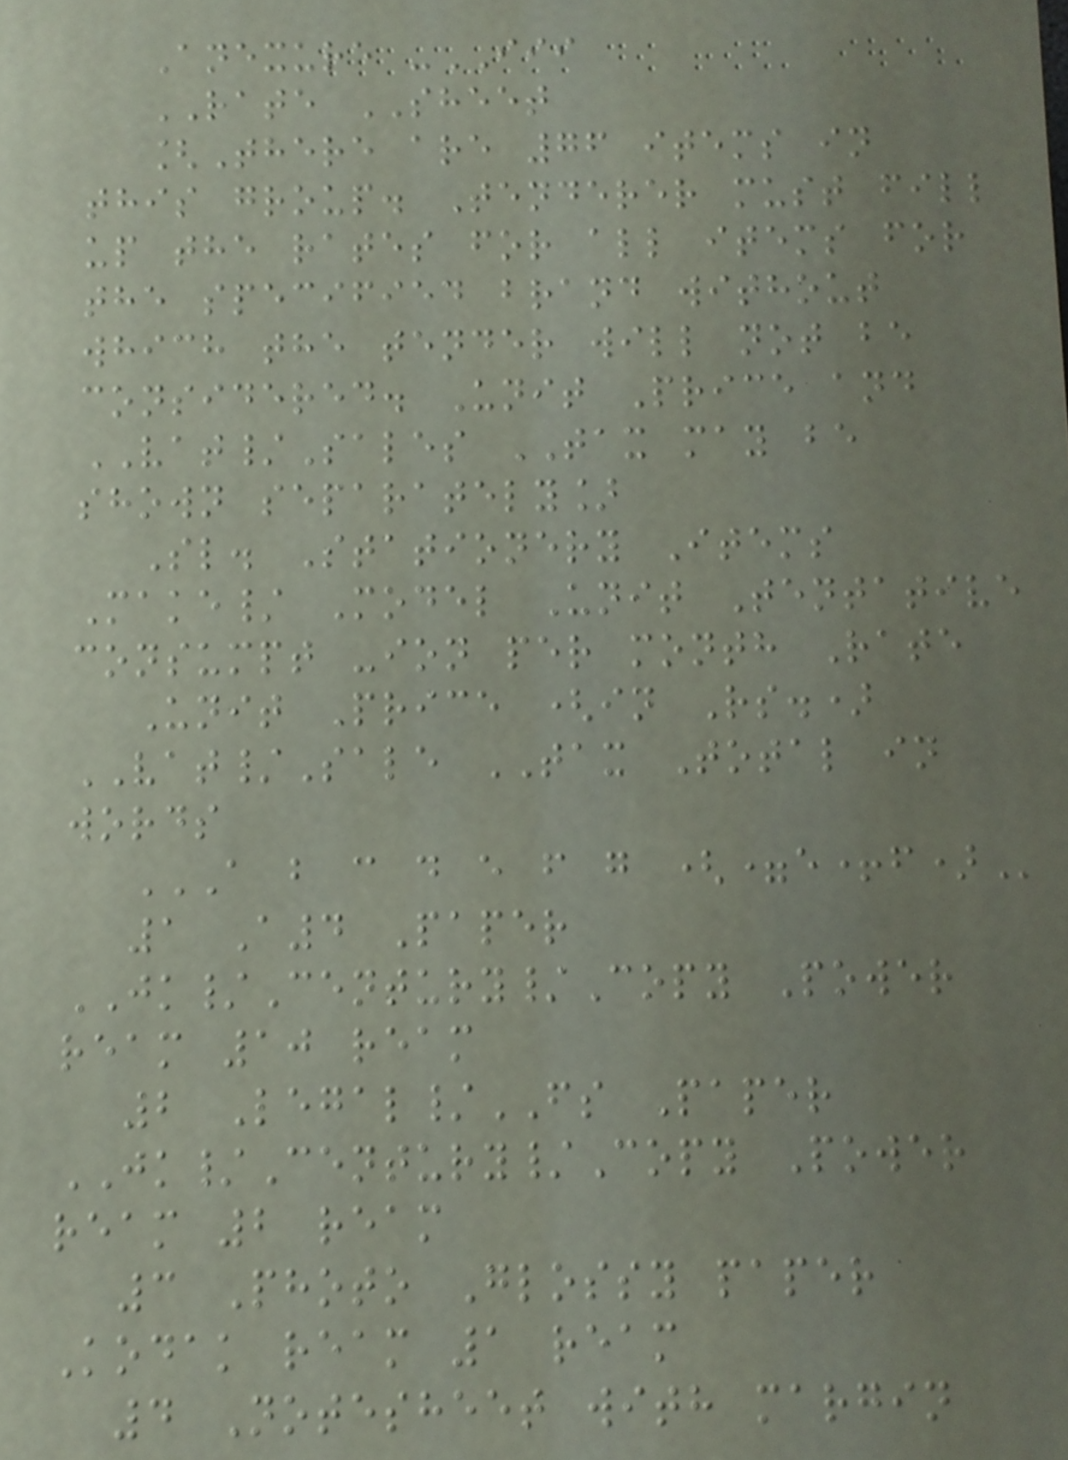Anexure -III
RATE SHEET
[There are 76 items in
this group. Tenderer must fill
up the rates for all items for
the specified brand without
which the tender will not be
considered. Unit Price and
VAT/Sales TAX may be
shown separately]
Sl. Stationery Items
Make/ Model Unit Tentative
consumpt -ion per month Rate
Unit Price (in Rs.)
VAT/Sale TAX Total in
words
A B C D E F G (=E+F)
1 A4 Paper
JK/Century/Copy Power
ream 10 ream
2 Legal/FS Paper
JK/Century/Copy Power
ream 2 ream
3 Photo Glossy paper
Kodak ream 1 ream
4 Notesheet with margin
